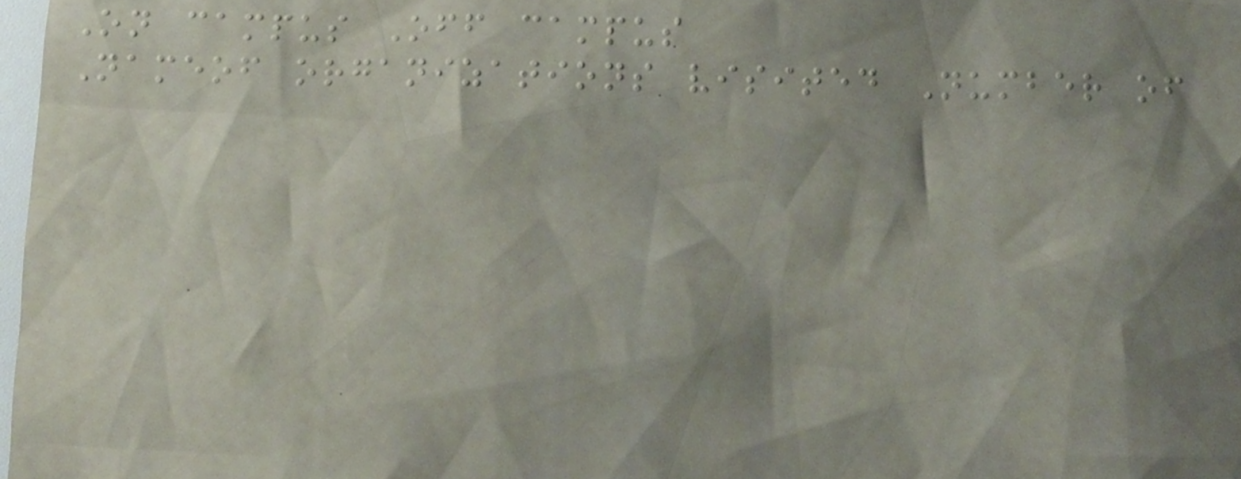On campus Off campus
Nameof organizations visited Number of
